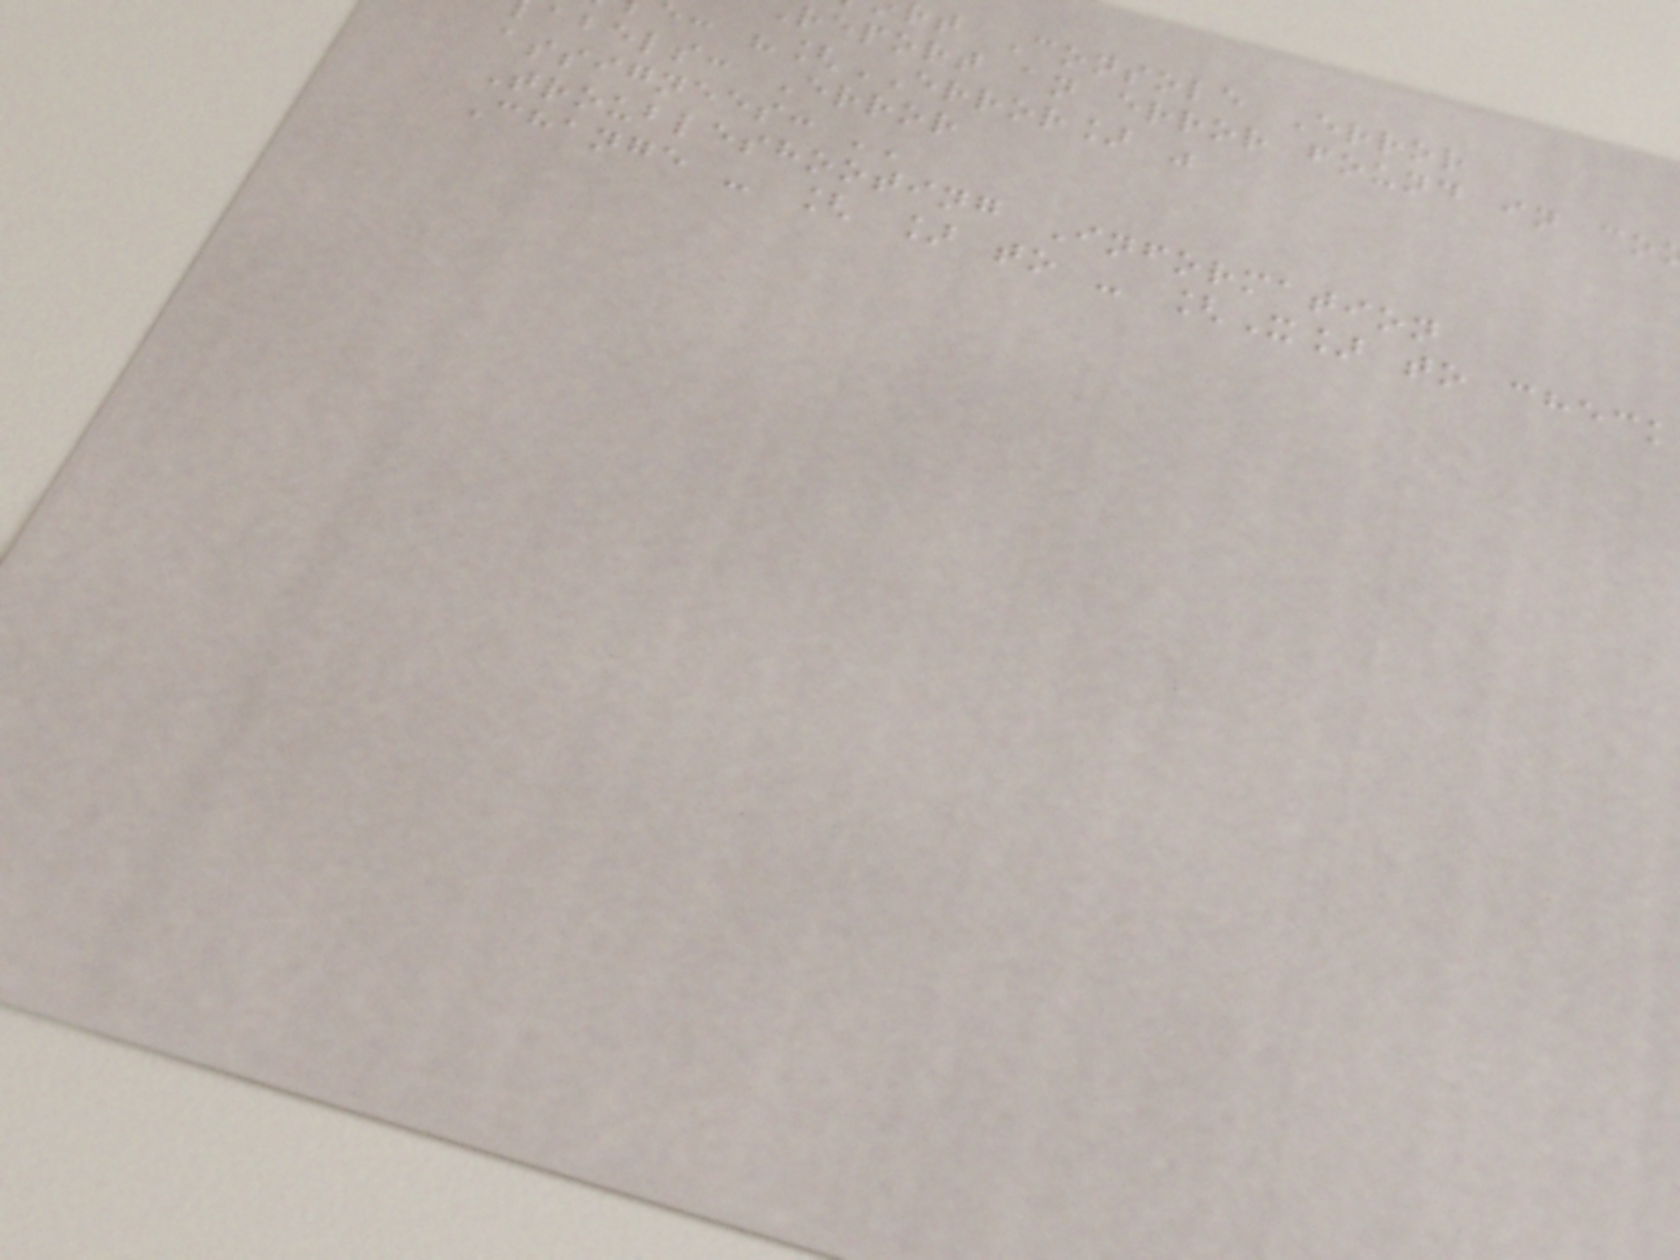rt Console Error
report an error found in co
: "[ERROR] "
abels: Error
assignees: ''
Troubleshooting Information
Change - [ ] to - [X] to check
